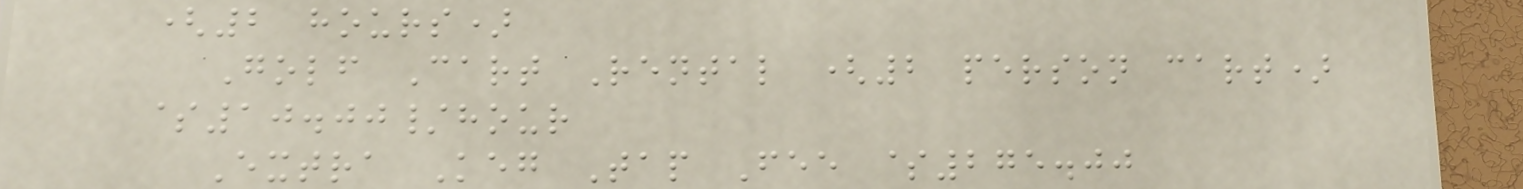(2 hours)
Golf Cart Rental (2 person cart)
$10.00/hour
Extra Keg Tap Fee $275.00
